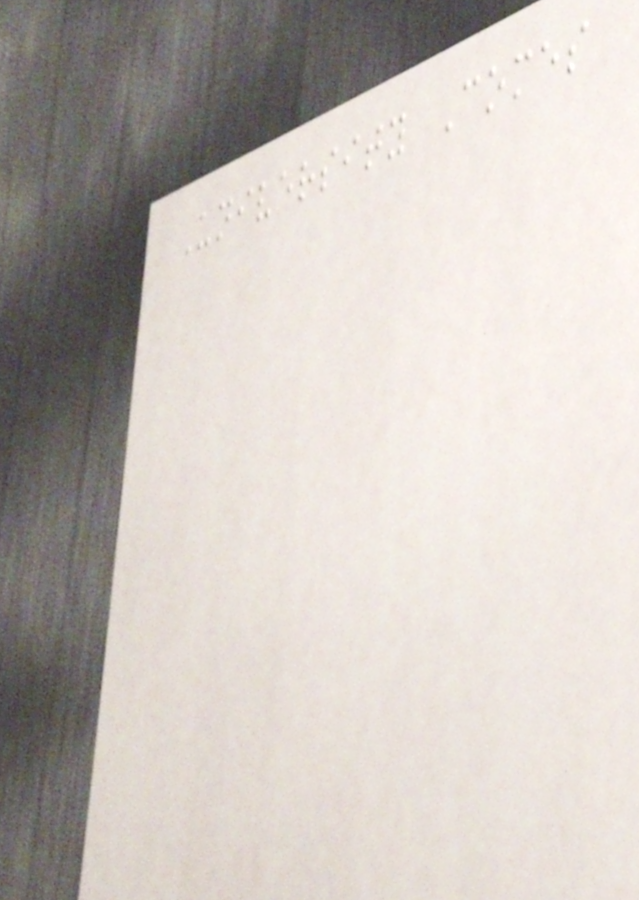University Comes
